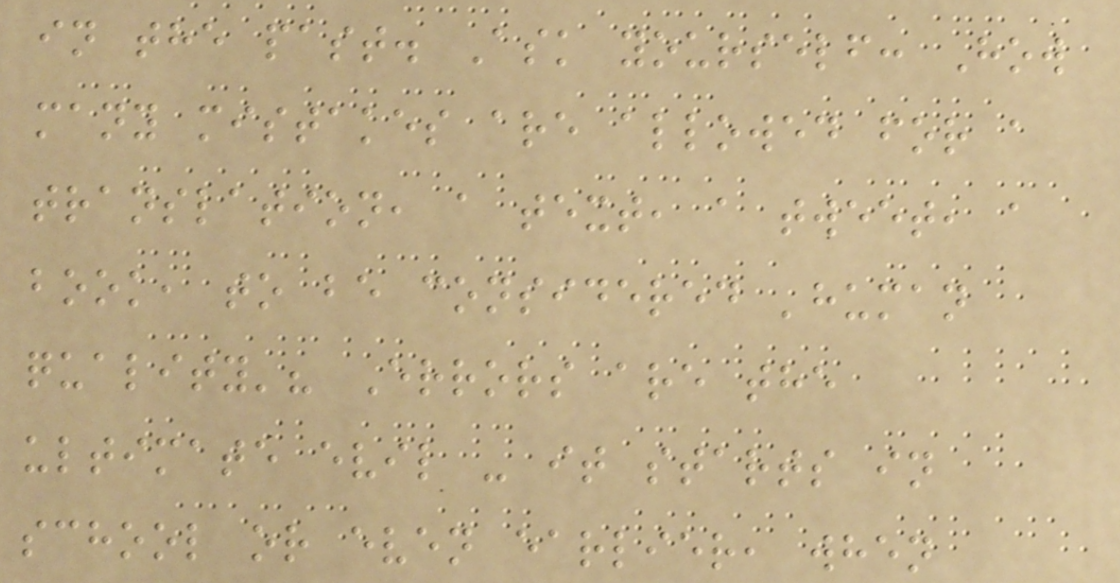in the past. Ask yourself: How
many mistakes are allowed for a
translation, a text, a tweet, a
book, to be considered 'human
quality'? Errors are the
ultimate evil - it starts in
school or even earlier, when
